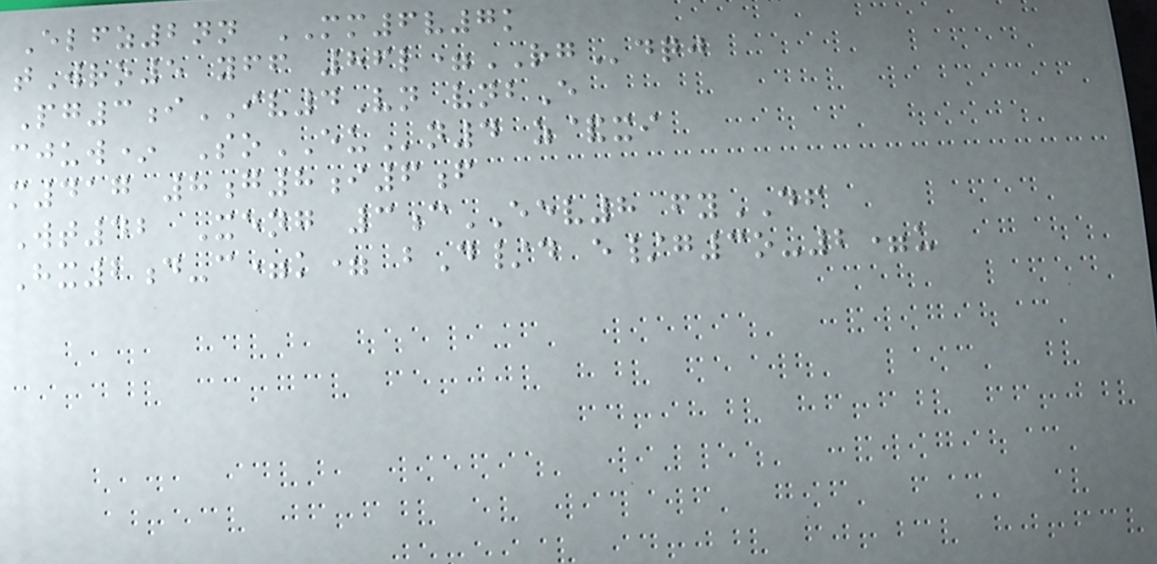Elfz2nn MM6v7k
tWro5 yff 86l=RGdqj
Pg3iIV4Vn vnbE
cjuw* SoEUn4 z&xi
m417 8g8i6f
Wt42 Xeng 3cEEV8 fyDF
Hx2d-c=k= bD/d e/g3o-2=u
